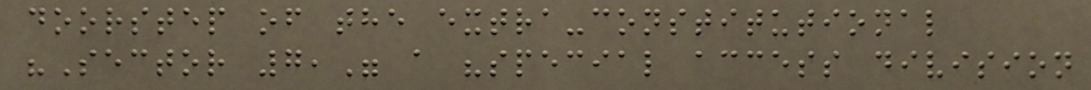doorstep of the extra-constitutional
"Sector 7," a "special access division
